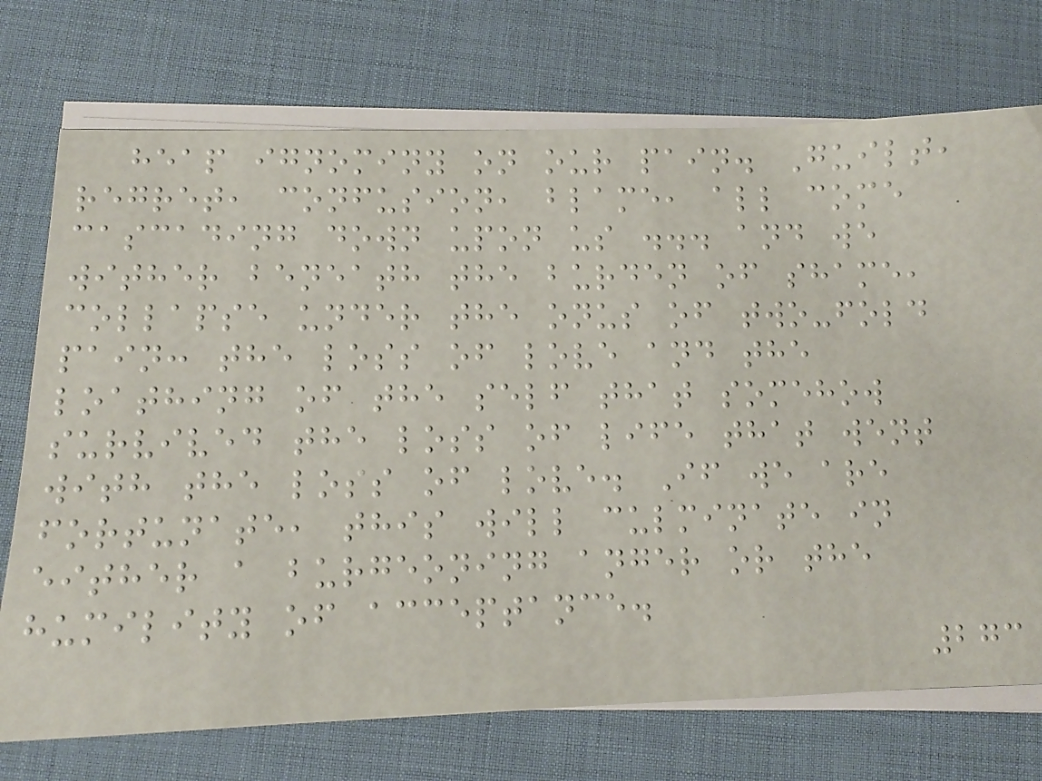heap ignominy on our pain. Guilt,
regret, confusion, blame, all come
cascading down upon us ... and we
wither beneath the burden of shame,
collapse under the onus of two-fold
pain: the loss of love and the
loathing of the self that somehow
survived the loss of life that went
with the loss of love. If we are
fortunate, this will culminate in
either a burgeoning anger or the
humility of acceptance.
273
